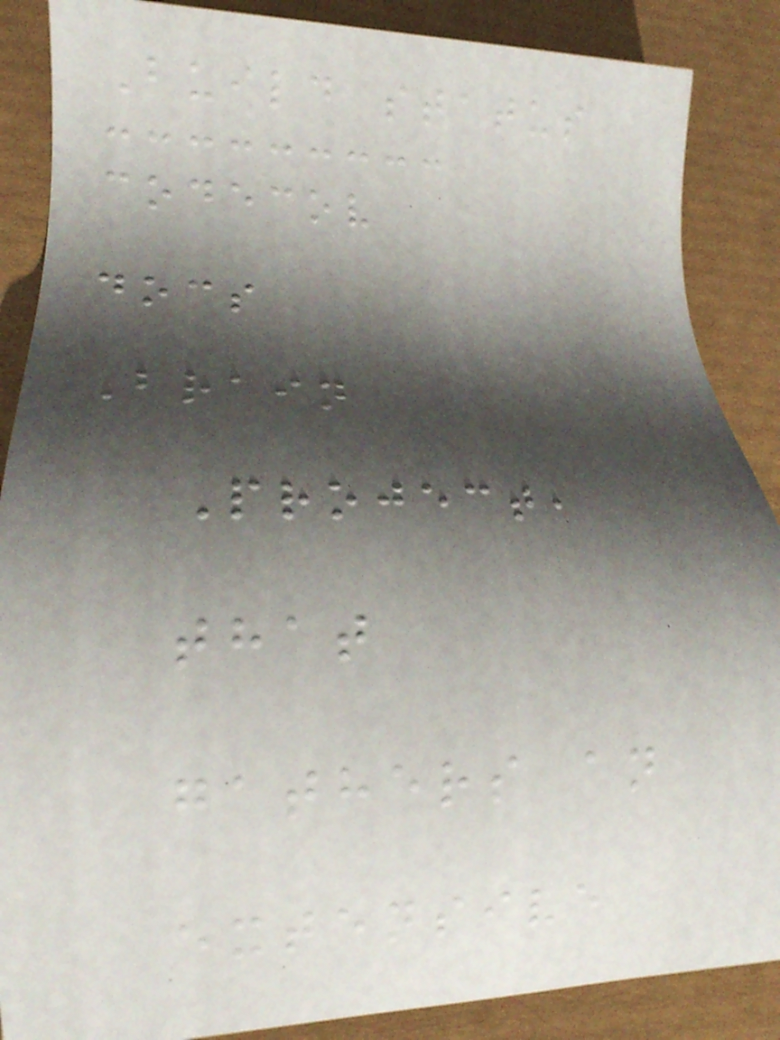Build status
codecov
docs
Brain
Project,
that
gathers an
extensive
